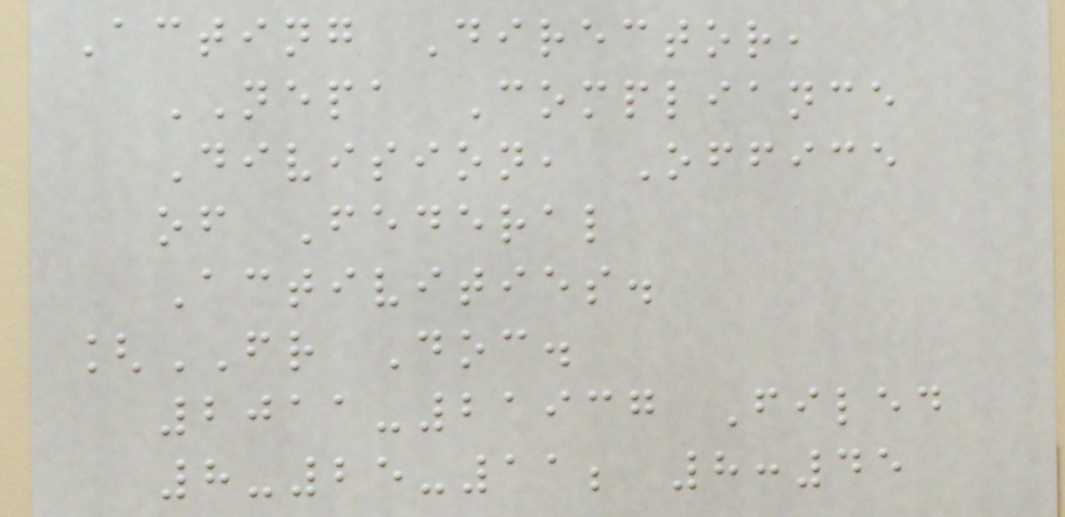Acting Director,
NEPA Compliance
Division, Office
of Federal
Activities.
[FR Doc.
2011-21937 Filed
8-25-11; 8:45
